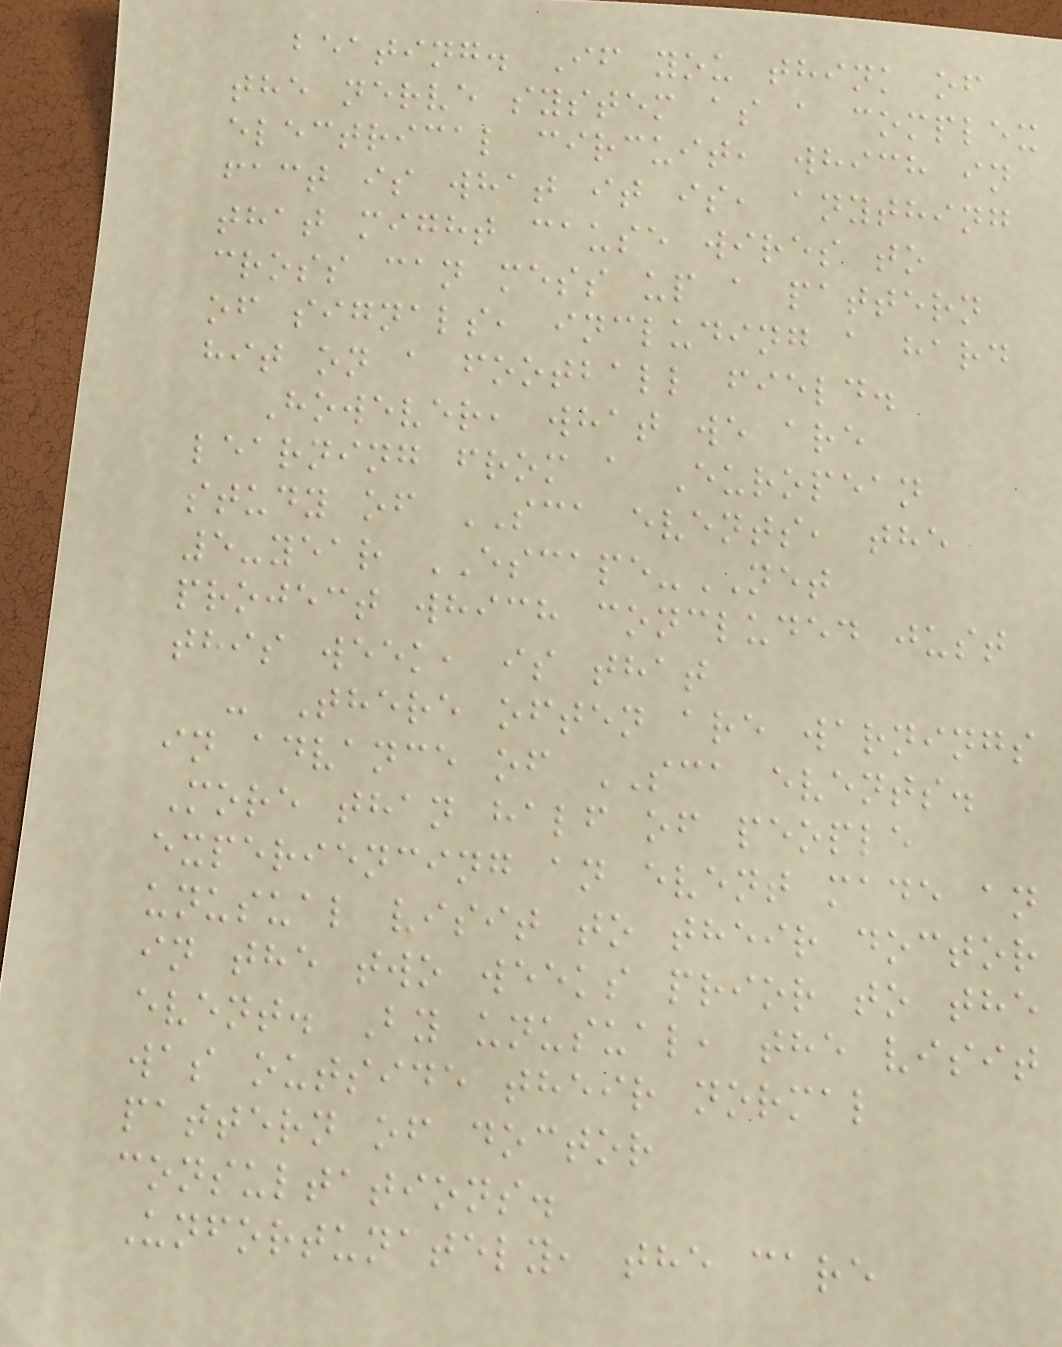beating. If you think of
the nerve system as a complex
electrical circuit, which in
fact is what it is, anything
that might cause wires to
cross can mess up a pattern
of signals, including a hard
hit on a football field.
However, what we are
learning from a European
study of SCA events, the
5-year ESCAPE-NET
project which concluded just
this week, is that
- There often are warnings
in advance of SCA events.
More than half of people
experiencing an event made an
unusual visit to their doctor
in the two weeks prior to the
event. By unusual, the visit
was outside their normal
pattern of doctor
consultations.
Unfortunately, the care
